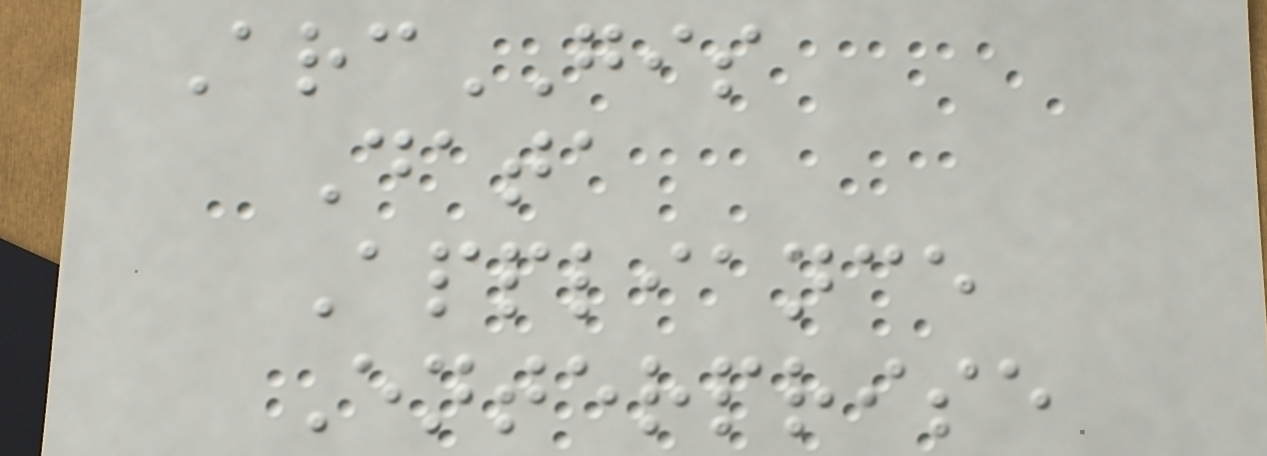ArcGIS
Data
Appliance
Enterprise
